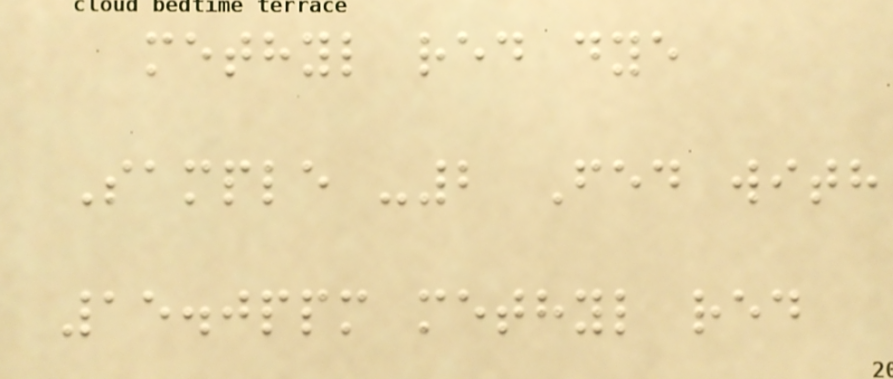methyl red dye
Sample -2 Fed with
15.0ppm methyl red
